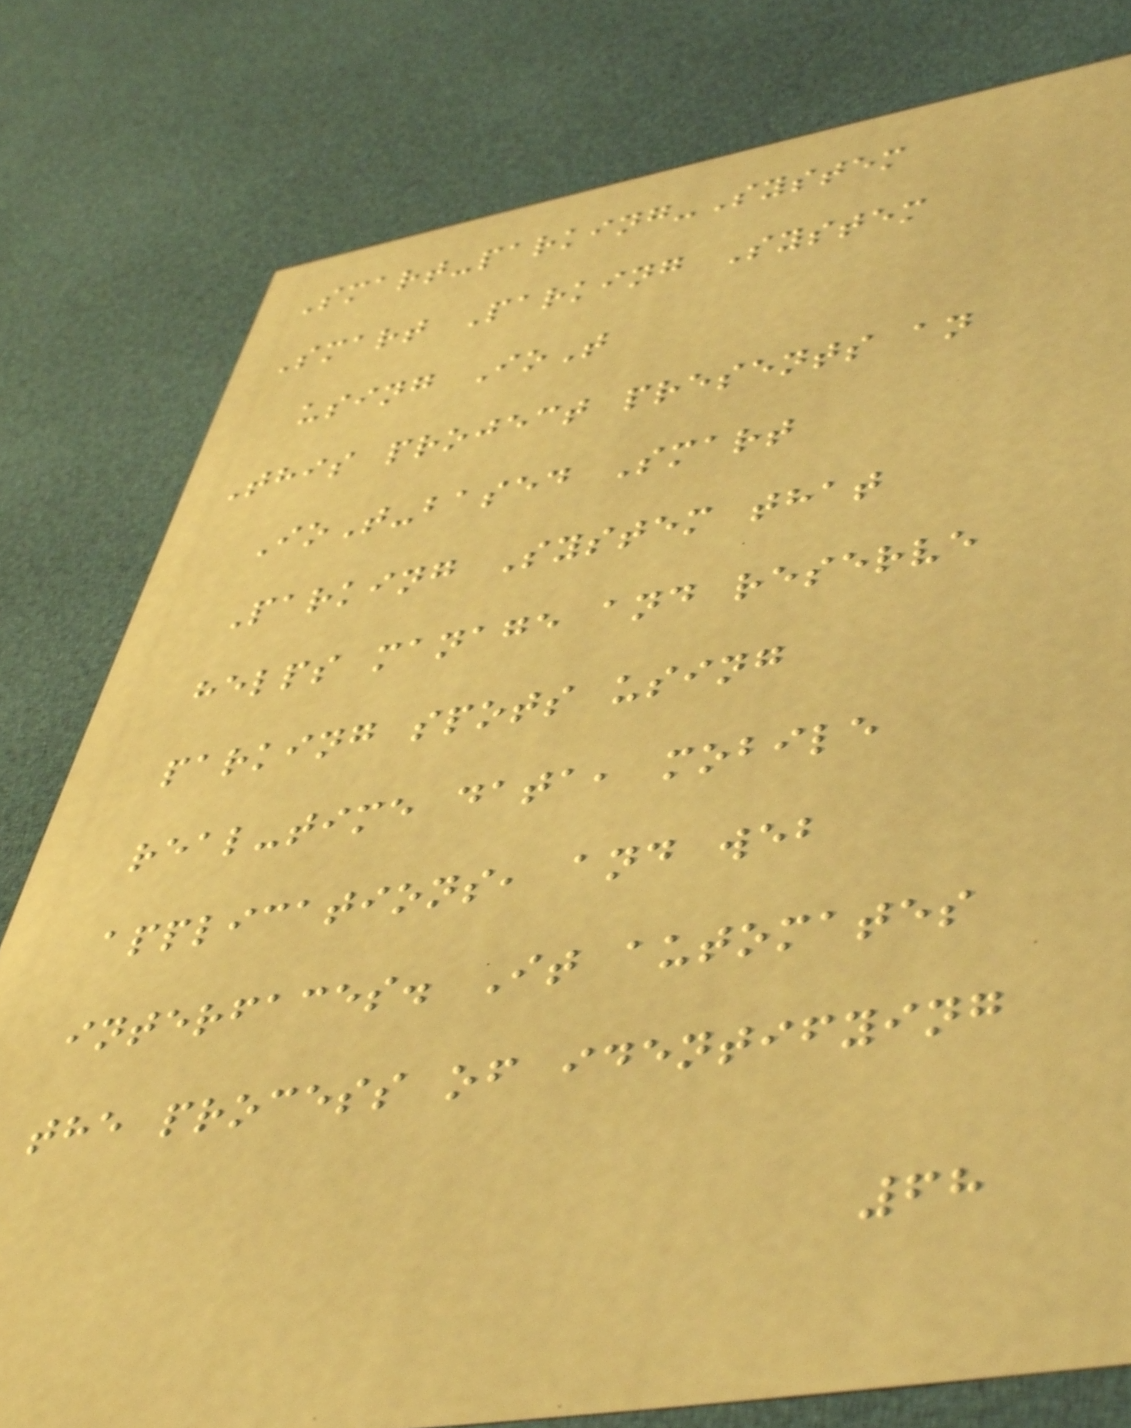Smart-parking-System
Smart Parking System
using IoT
This project presents an
IoT-based Smart
Parking System that
helps manage and reserve
parking spots using
real-time data, mobile
applications, and web
interfaces. It automates
the process of identifying
68
